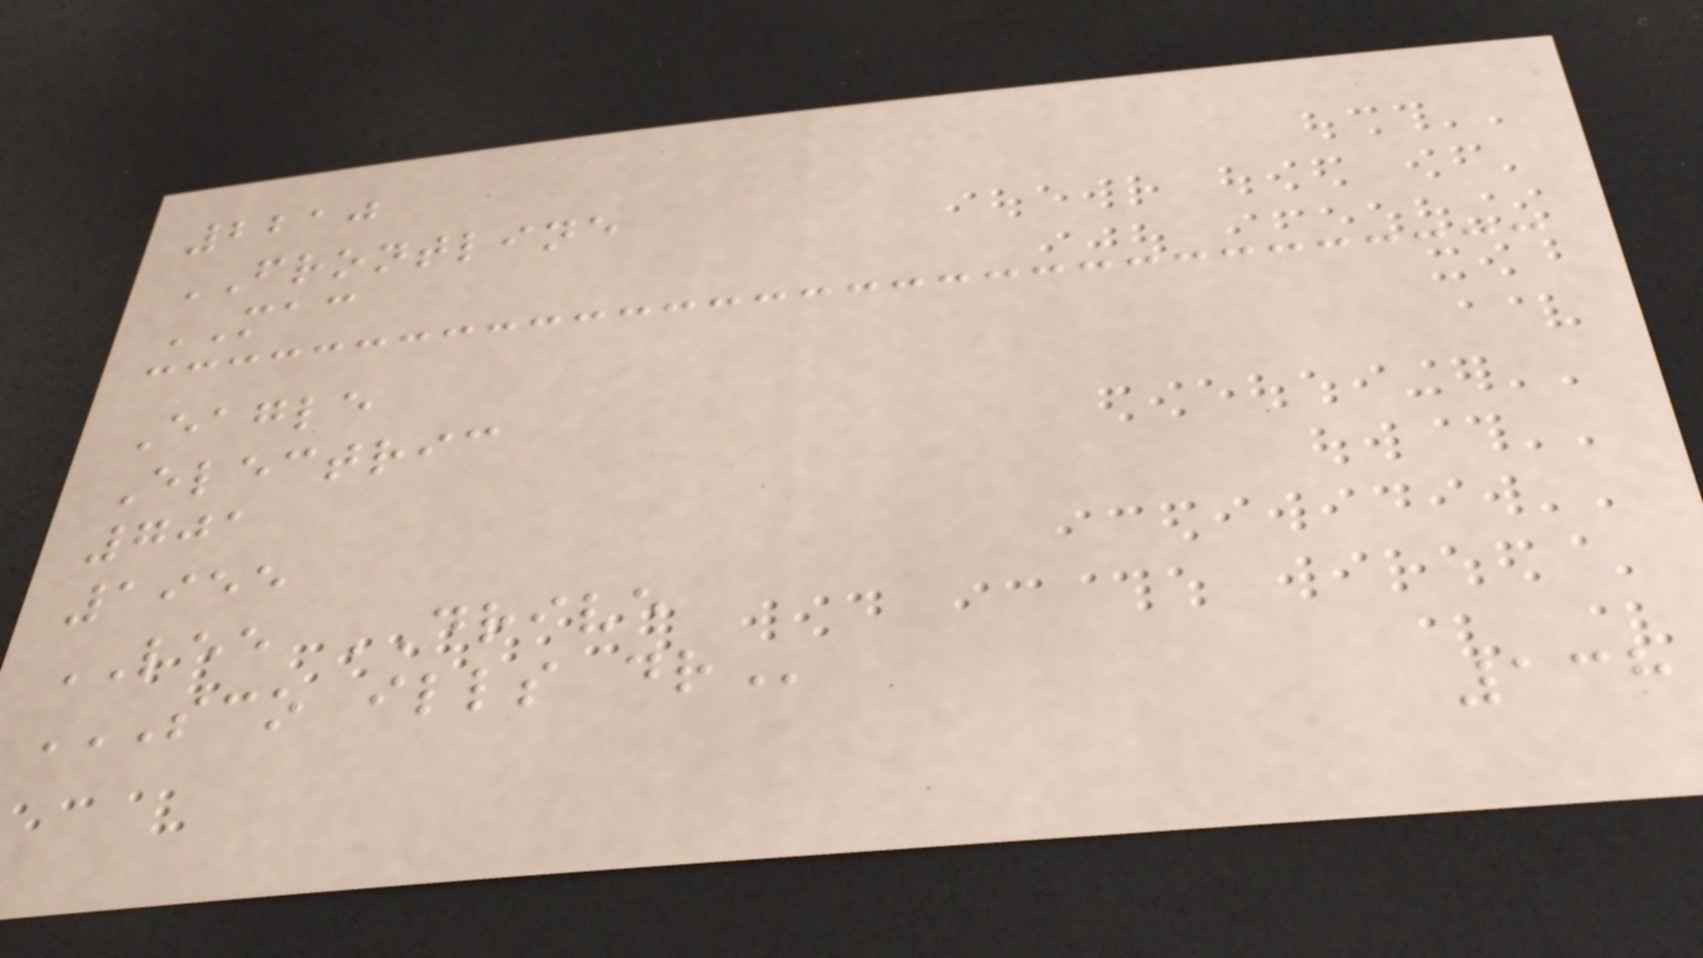2210
FRONTLINE
MAC
Eagle
Electric
701
1955
LEE DRIVE
SCO ILLS DR
138
